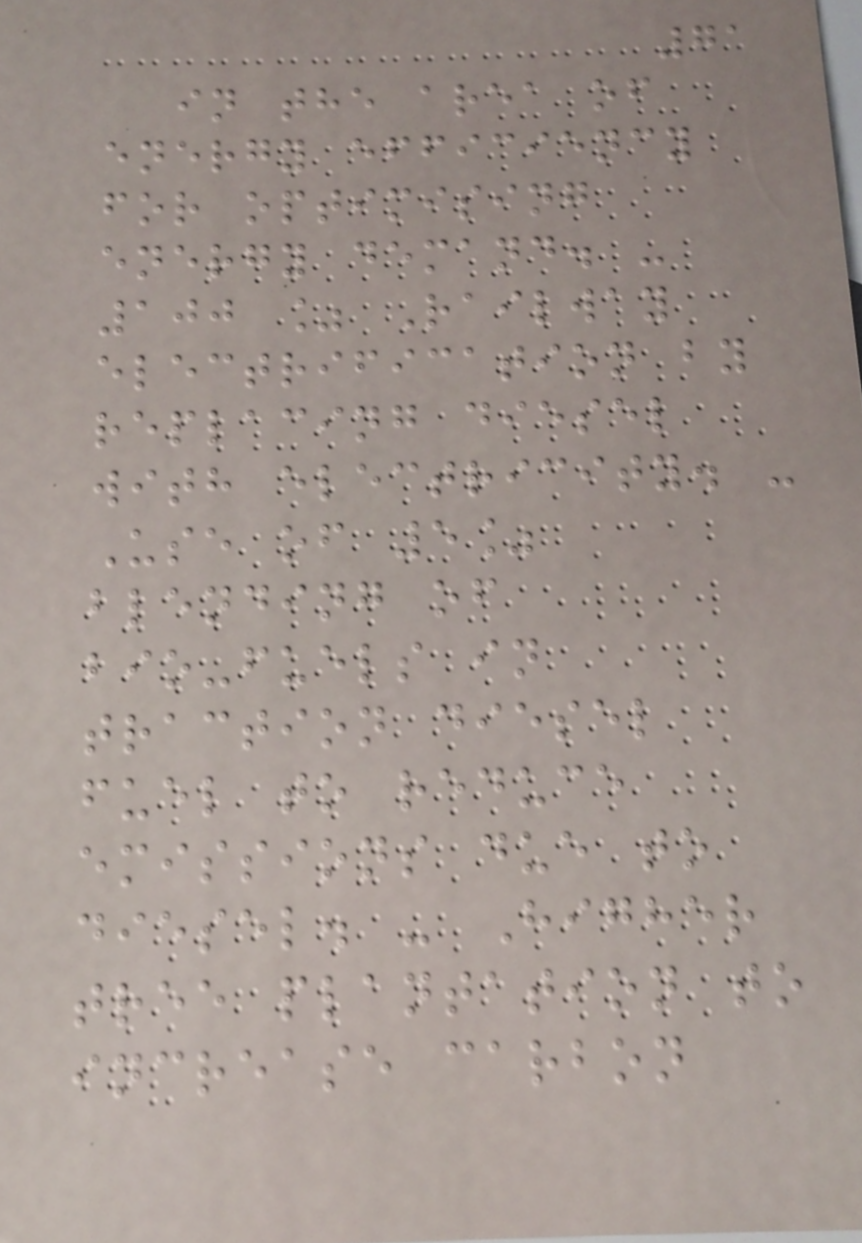71
in the area of
energy efficiency
for optimising
energy demand. -
100 % Railway
electrification by
replacing diesel
with electricity. -
Use of 5%
blending of
bio-fuels in
traction diesel
fuel to reduce
emissions due to
diesel. - Higher
tree plantation to
increase carbon
